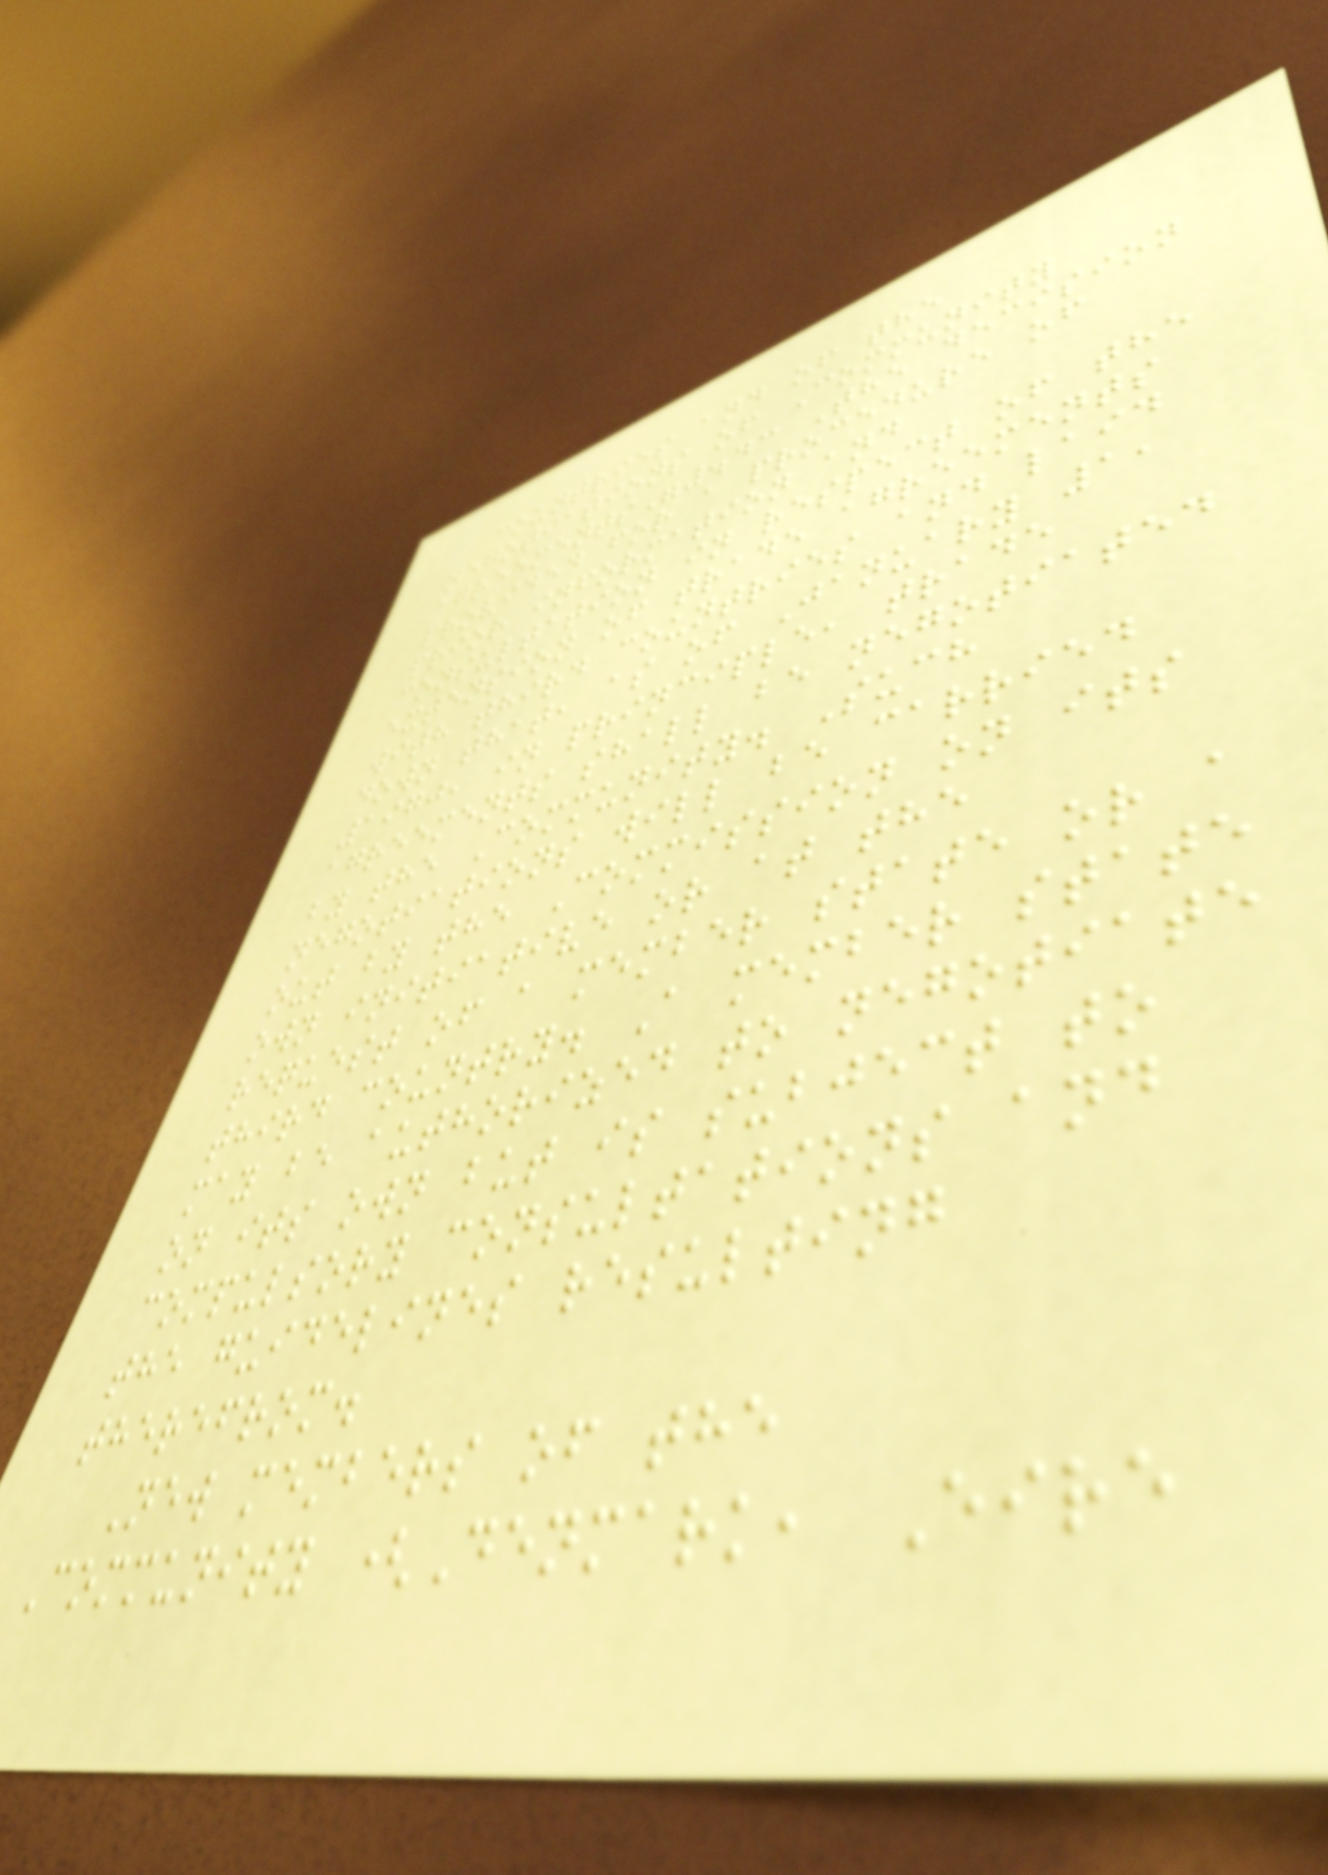countries and of the
negotiations of Community
agreements".43 The decision
provided for a procedure of
prior information and
consultation in respect of the
extension of trade agreements
with third countries and laid
down that, as of January 1,
1970, in principle, trade
agreements shall be negotiated
by the Community. Such
negotiations will be carried
out by the Commission on its
own initiative or at the
request of a member state or a
third country. A member state
may be authorized to negotiate
on its own but is subject to
compulsory consultations and
the guidelines resulting
therefrom.
New members of the
Community (Denmark, Eire
